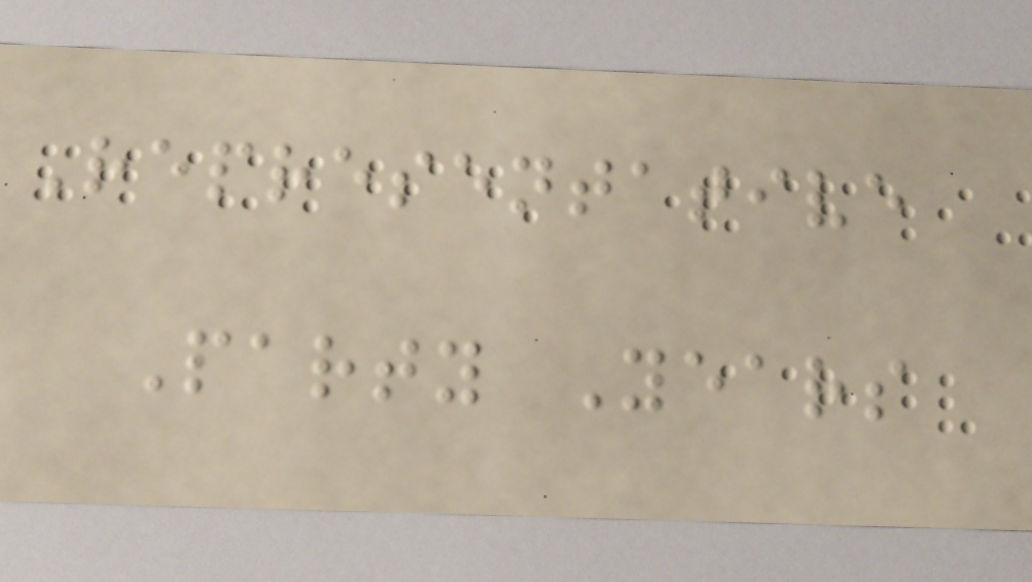Representative
Party Years
